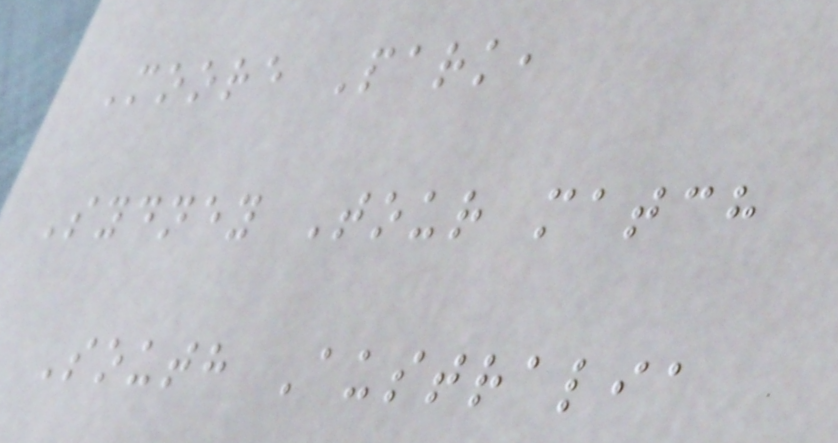Moore Park,
Sydney Tour match
South Australia
